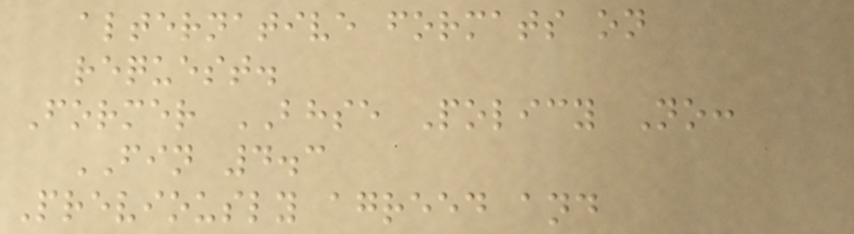alternative formats on
request.
Former BHSE Policy No:
FIN 4.3
Previously agreed and
